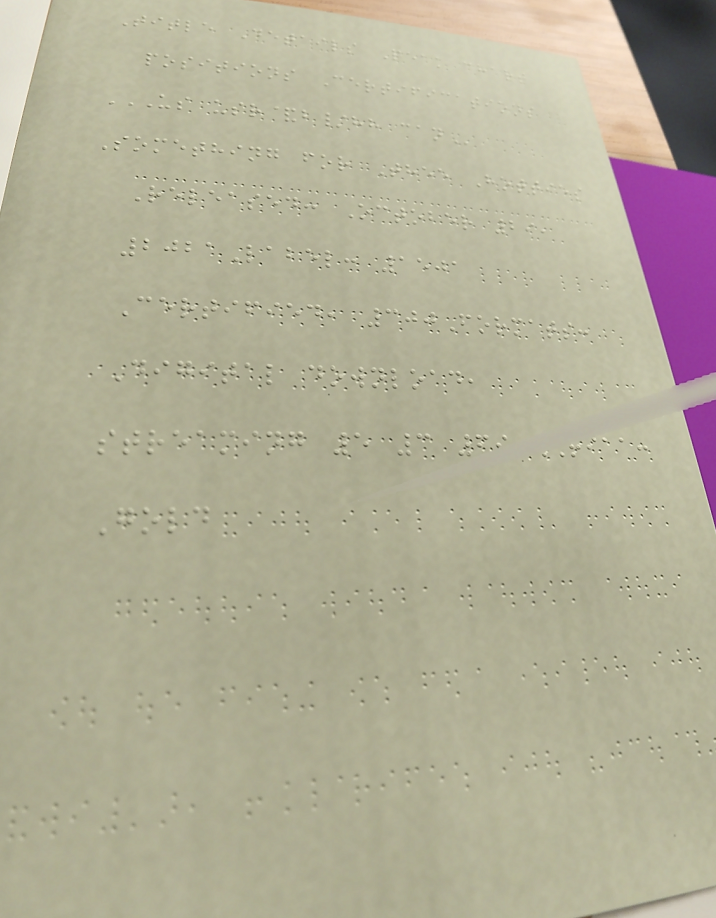Title Details Peak chart
positions Certifications
US USR&B/HH CAN
Something for Thee Hotties
Released: October 29,
2021Label: 1501
Certified, 300Formats:
Digital download,
streaming 5 3 69 RIAA:
Gold
